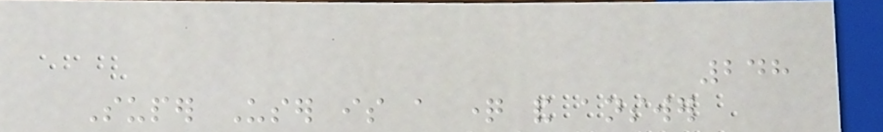248
Super User is a question and answer
